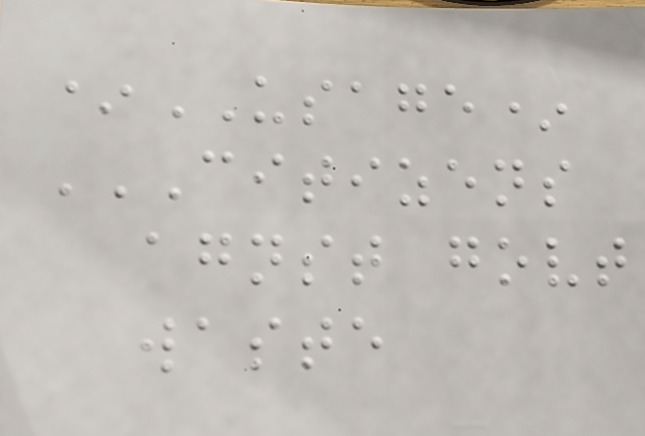*USAGE*
CITIZENS
AGNST GOVT
WASTE
